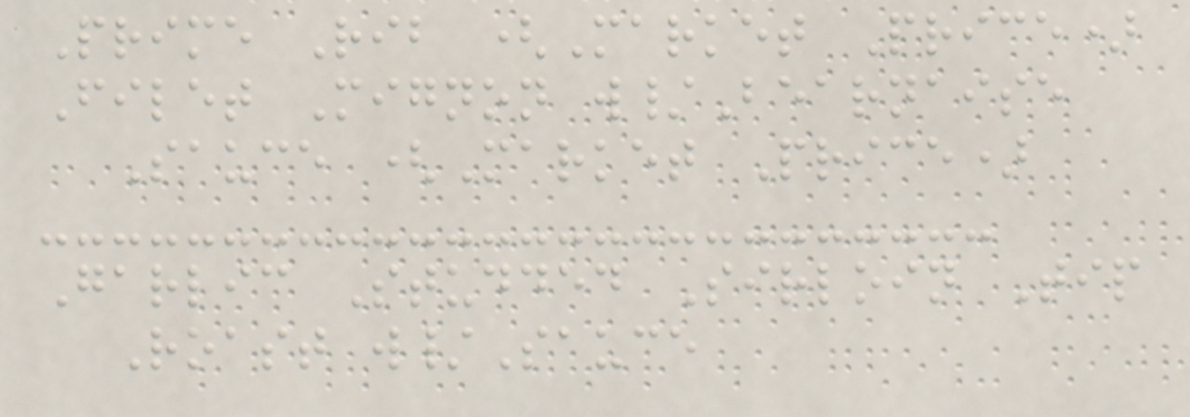Prime Rib (Market Price)
Filet Mignon w/Bearnaise
Sauce (Market Price)
Garlic Studded Sirloin Tip
Roast w/Sauce
